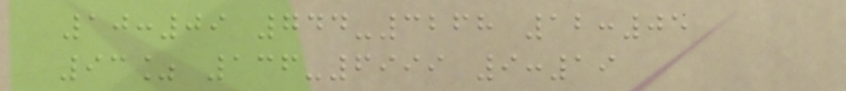10:09 744-3268 12:05
93% 136-6999 9:19
